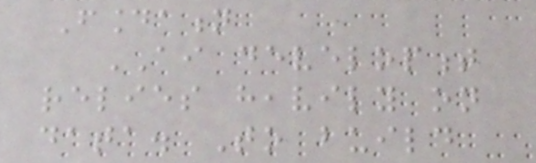Foundation
AI development
relies heavily on
data. To build
